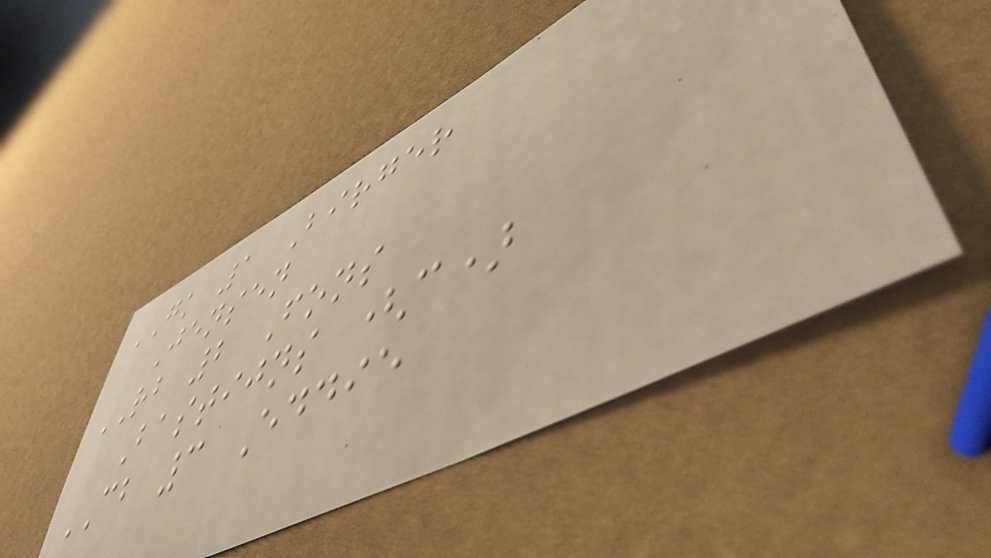GK 1 Birger
Jensen
RB 2 Fons
Bastijns (c)
CB 3 Eddie
